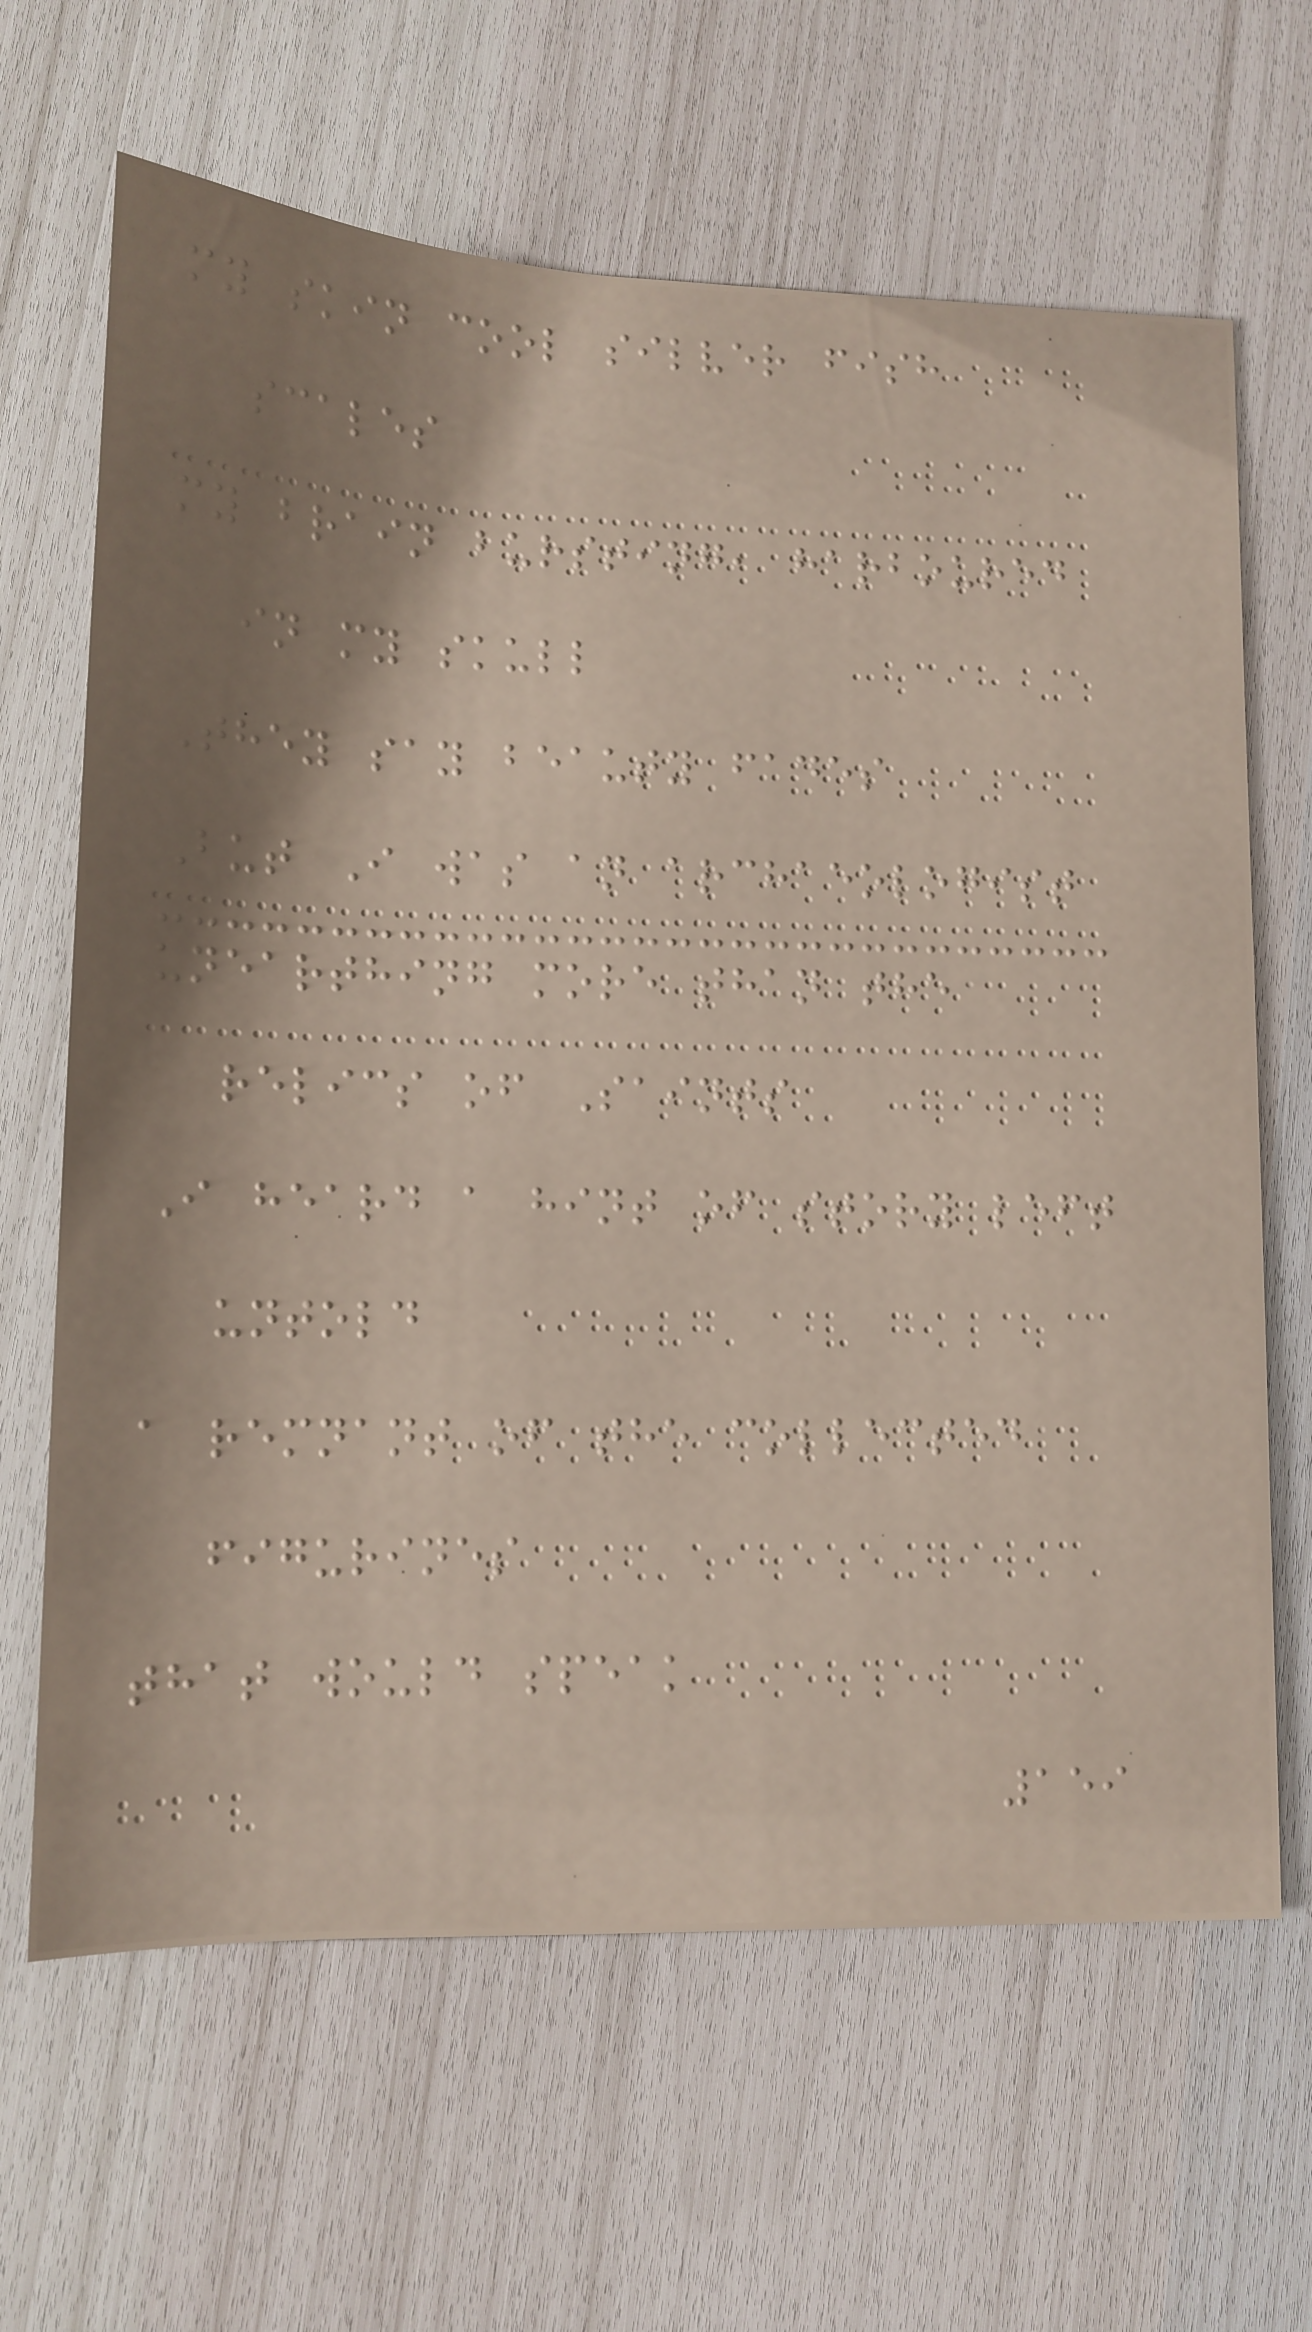my skin cool silver fish
scales
my brain bursting, harboured
in my skull
They say beauty fades
But I was an archaeologist
unearthing more than the
relics of Saints
I heard a hint of story left
untold
a remnant of the collected
figurines
that would speak
159
